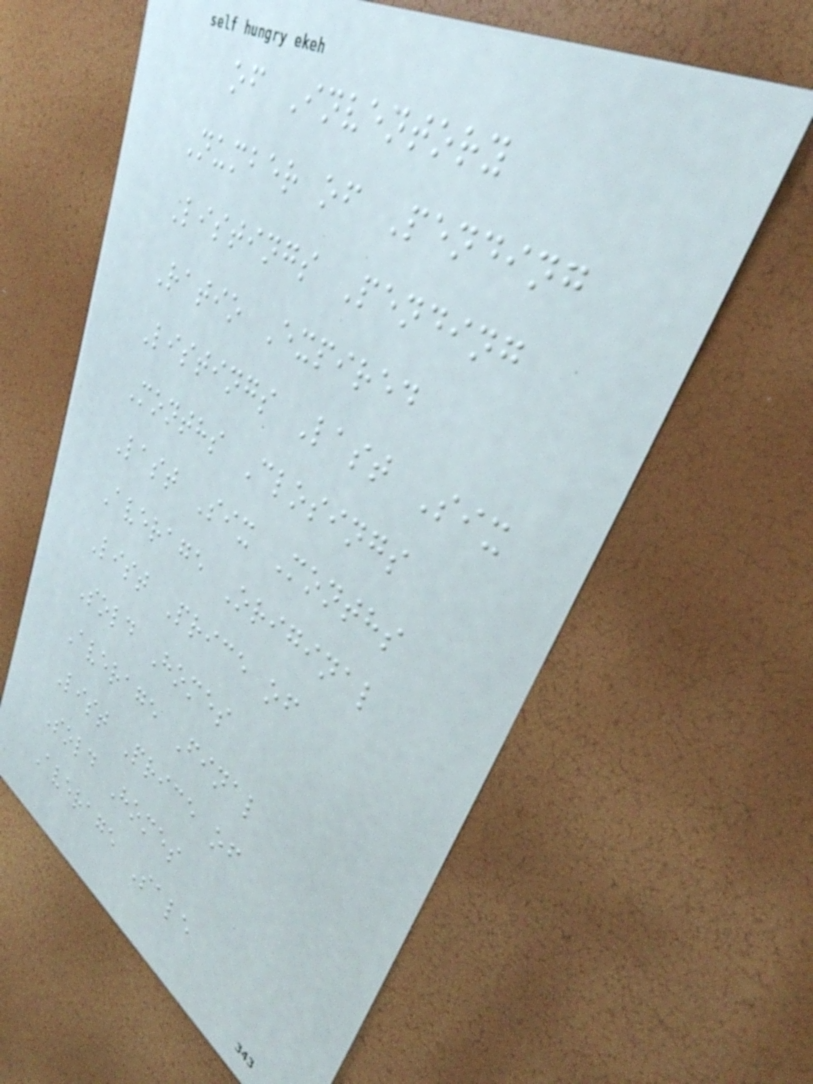of Inventory
Number of Pending
Listings Pending
Ratio Expired
Listings Last Six
Months Closings
Last Six Months
Average Original
List Price of
Sold Homes
Average Final
List Price of
Sold Homes
Average Sale
